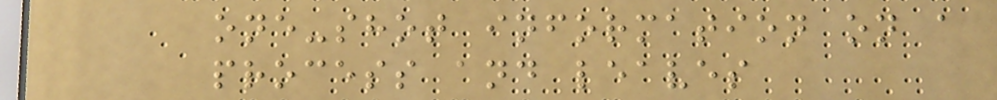one-shot information on a
process and leaves
